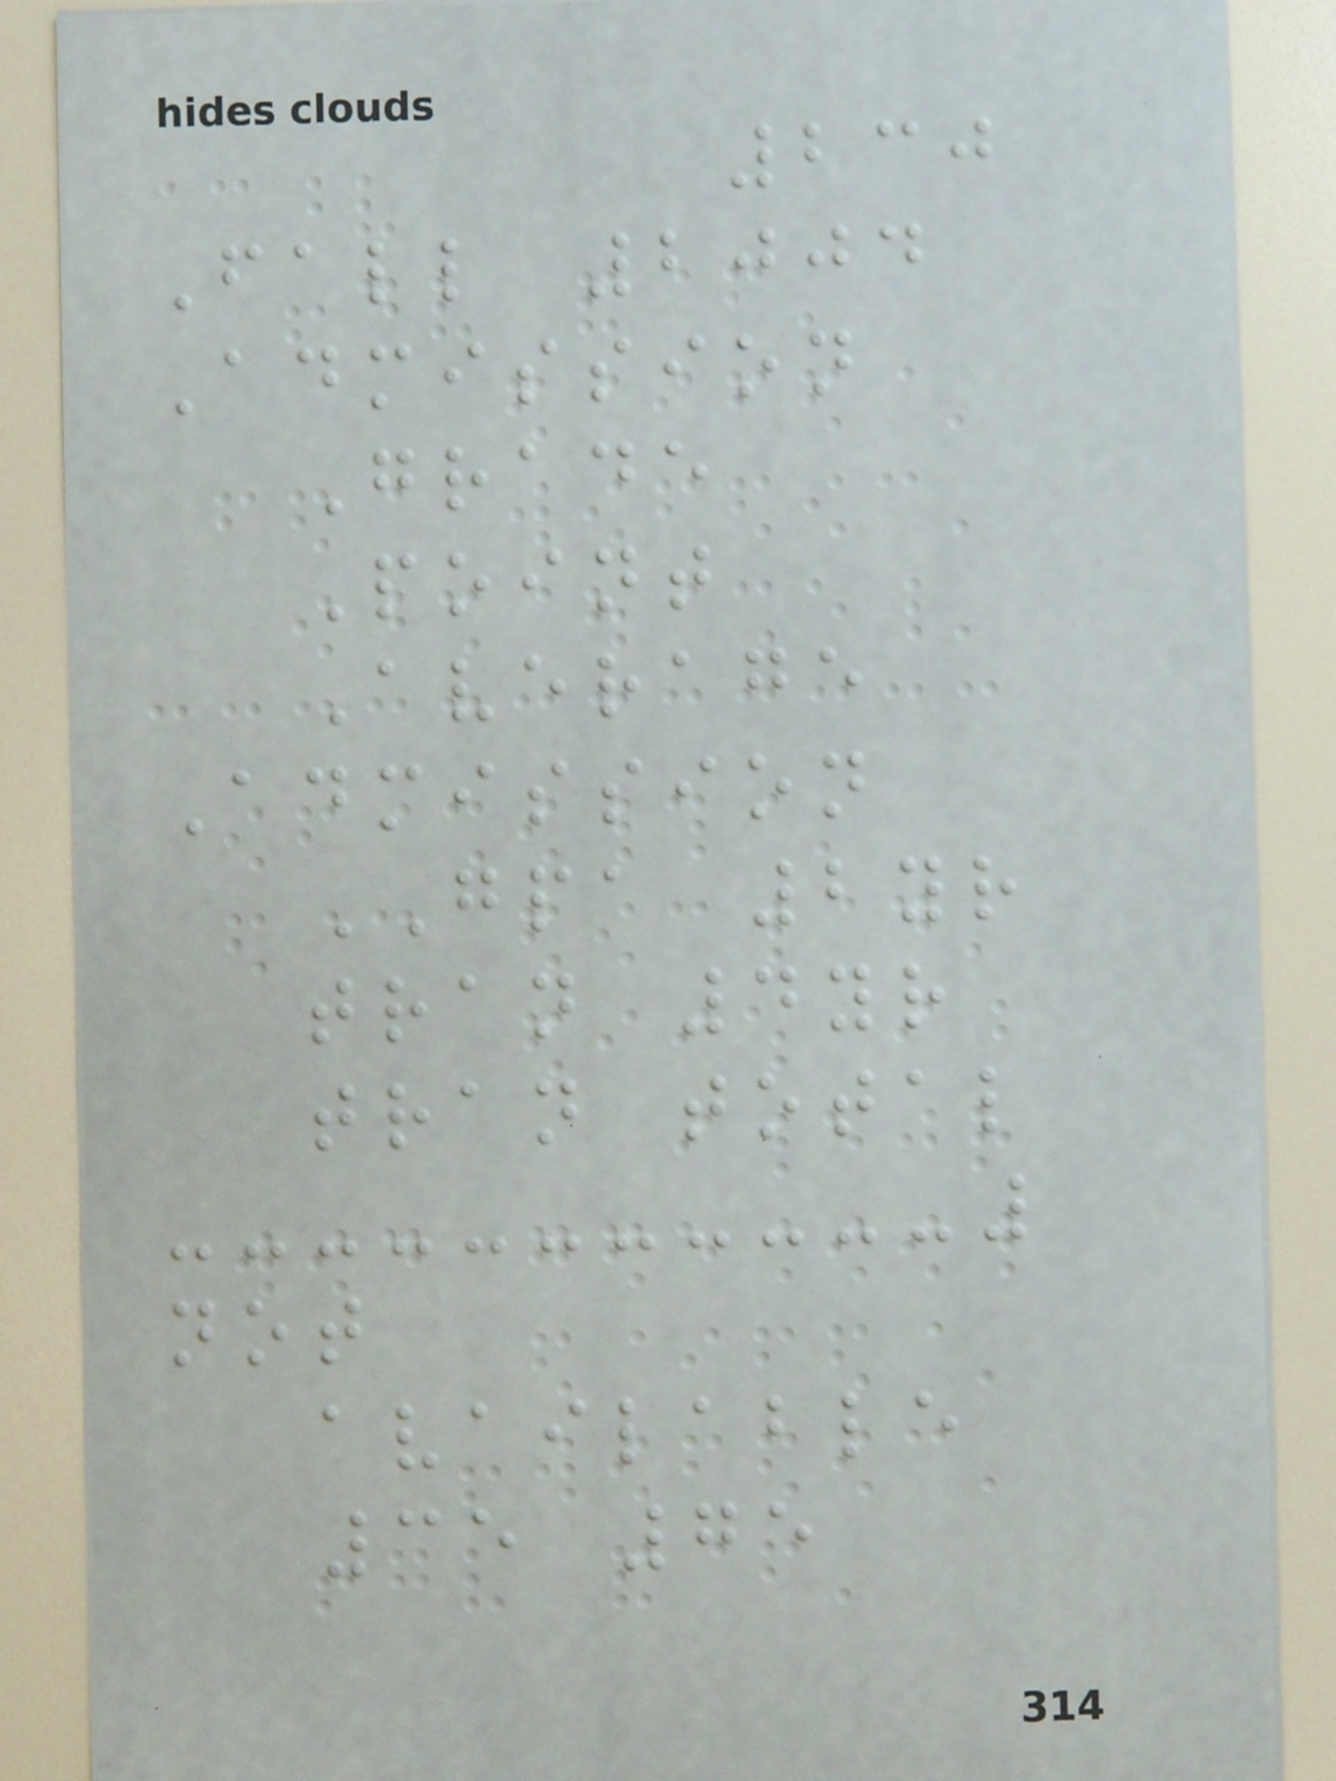230
Fall 2004
Admission
Grade
Point
Average
Admission
GPA 2yr
tran 4yr
tran total
not
available
35 75
